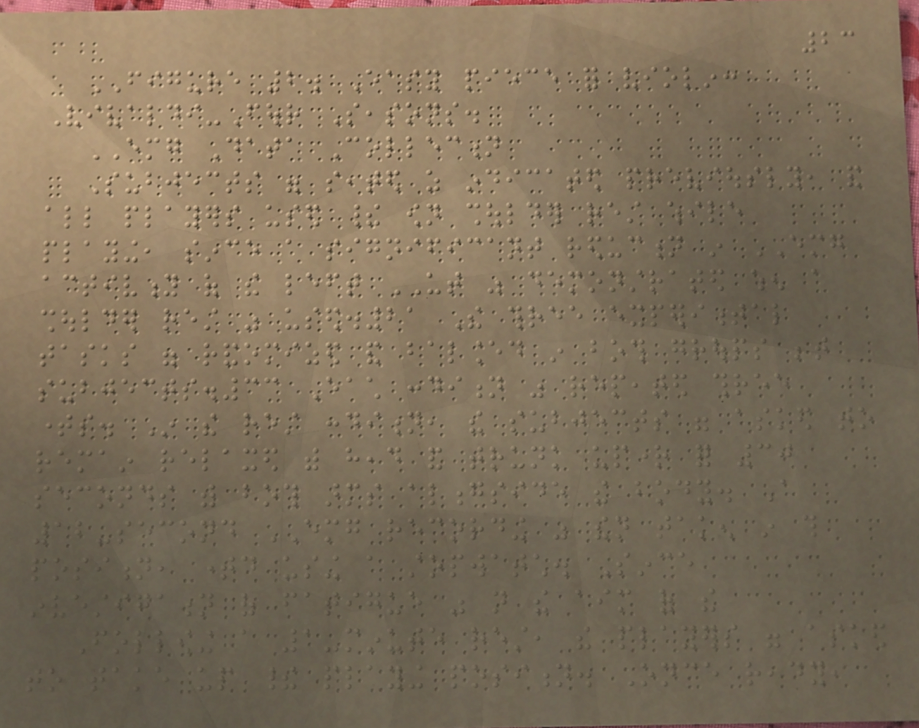23
FIGURE 2. Easy piece for violin:
Vivaldi-Four Seasons.
EMG Data Collection
Subjects were seated as indicated previously, and
all players used their own shoulder rest while
playing, since a significant reduction in EMG
activity of the left UT was demonstrated when a
shoulder rest was used.21 The three experimental
tasks were randomized and balanced in both groups between
subjects.33 Each condition was repeated three
times. In the rest condition, the subjects were asked to
remain relaxed with head and trunk upright for 30
seconds with both arms alongside the body. A
12-second EMG recording was then taken in this
position, timed using a stopwatch. Since
investigation of fatigue was not the aim of the
Following a 1-minute rest, the players were asked
to take up their playing position. Once ready,
